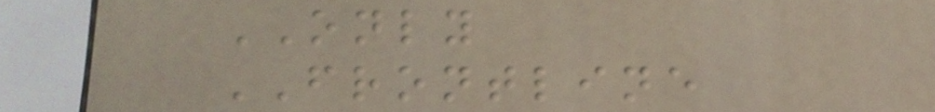ONLY
FRONTLINE
